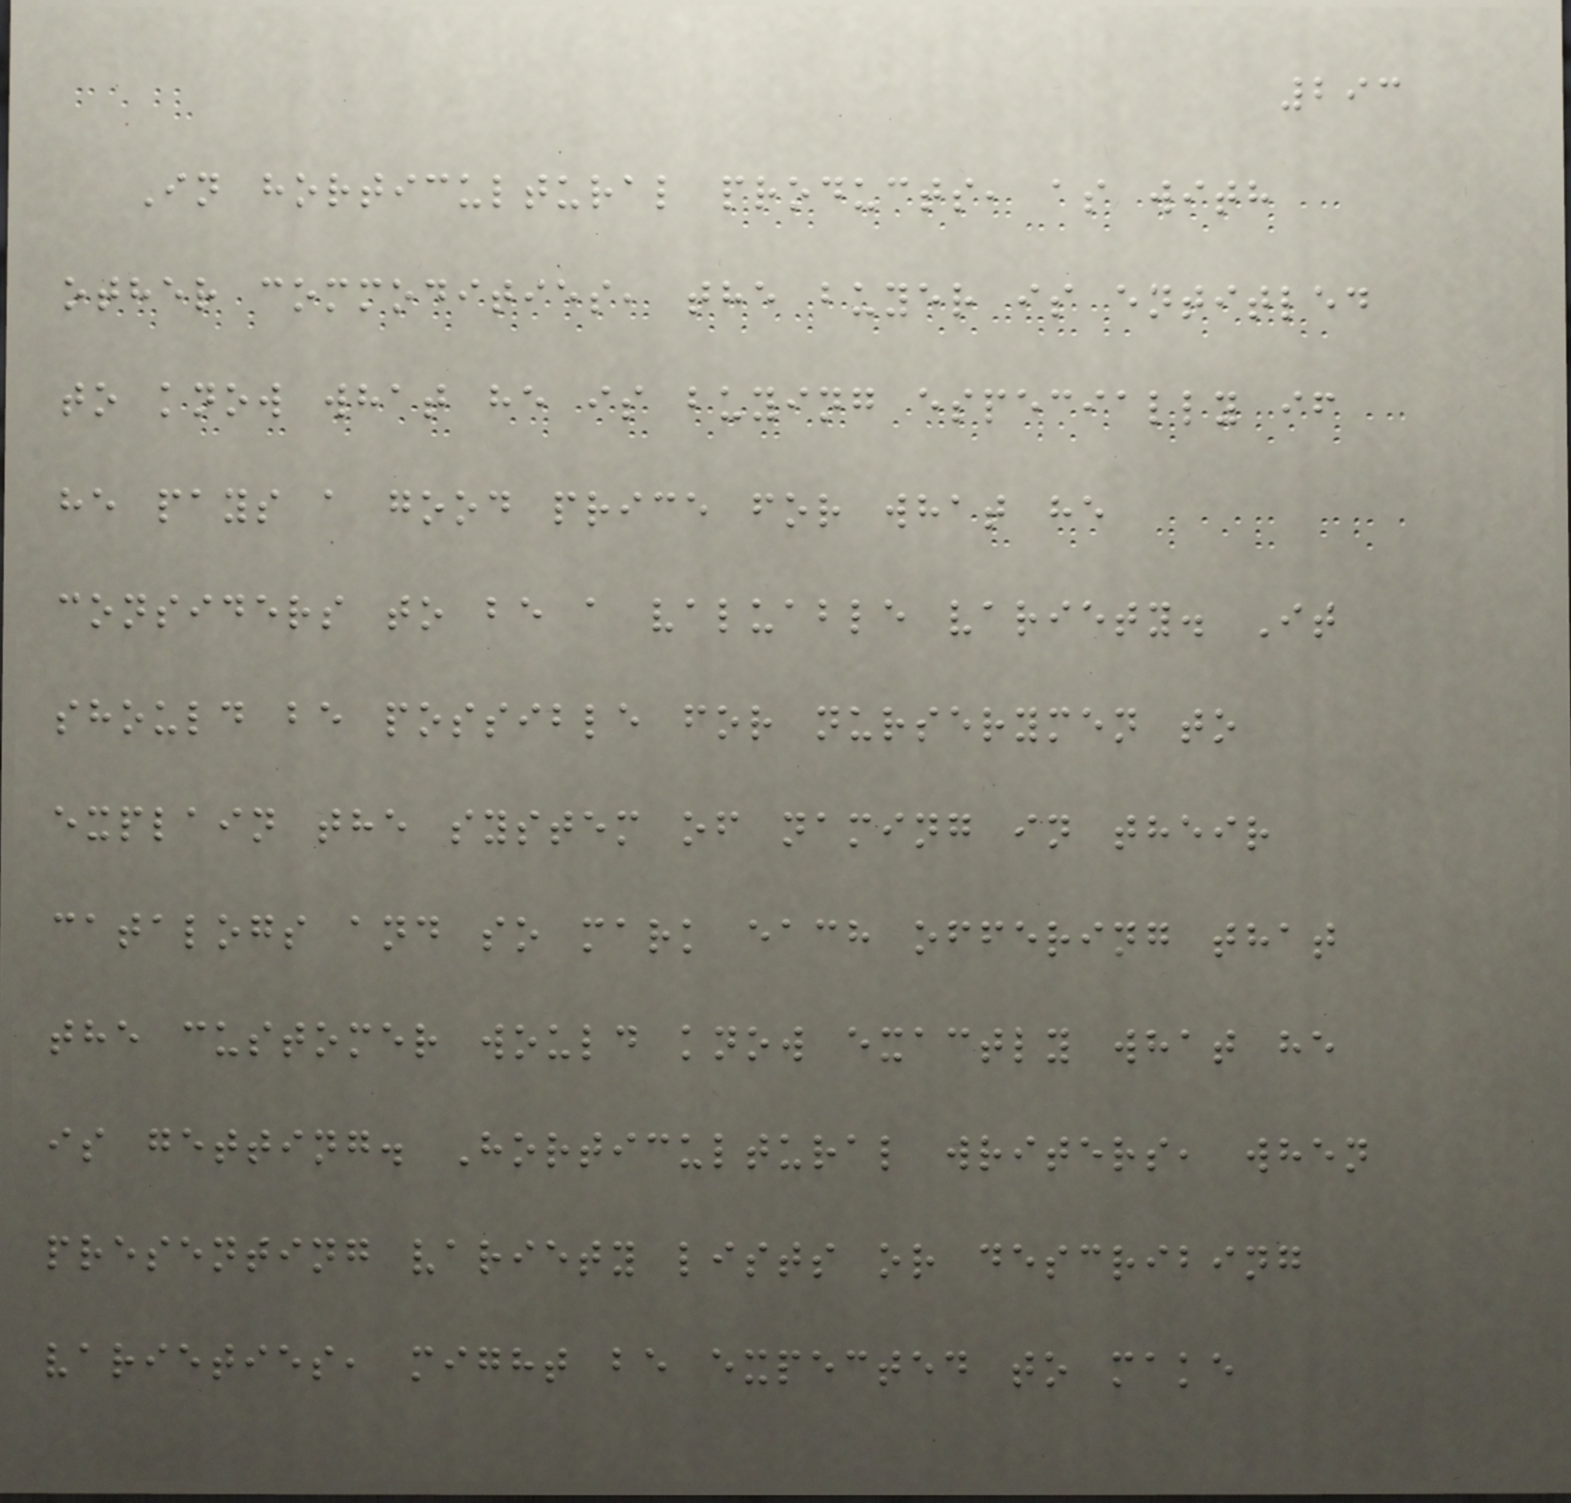293
In horticultural products, as with
other commodities, the buyer is entitled
to know what he is buying especially if
he pays a good price for what he
considers to be a valuable variety. It
should be possible for nurserymen to
explain the system of naming in their
catalogs and so mark each offering that
the customer would know exactly what he
is getting. Horticultural writers, when
presenting variety lists or describing
varieties, might be expected to make
